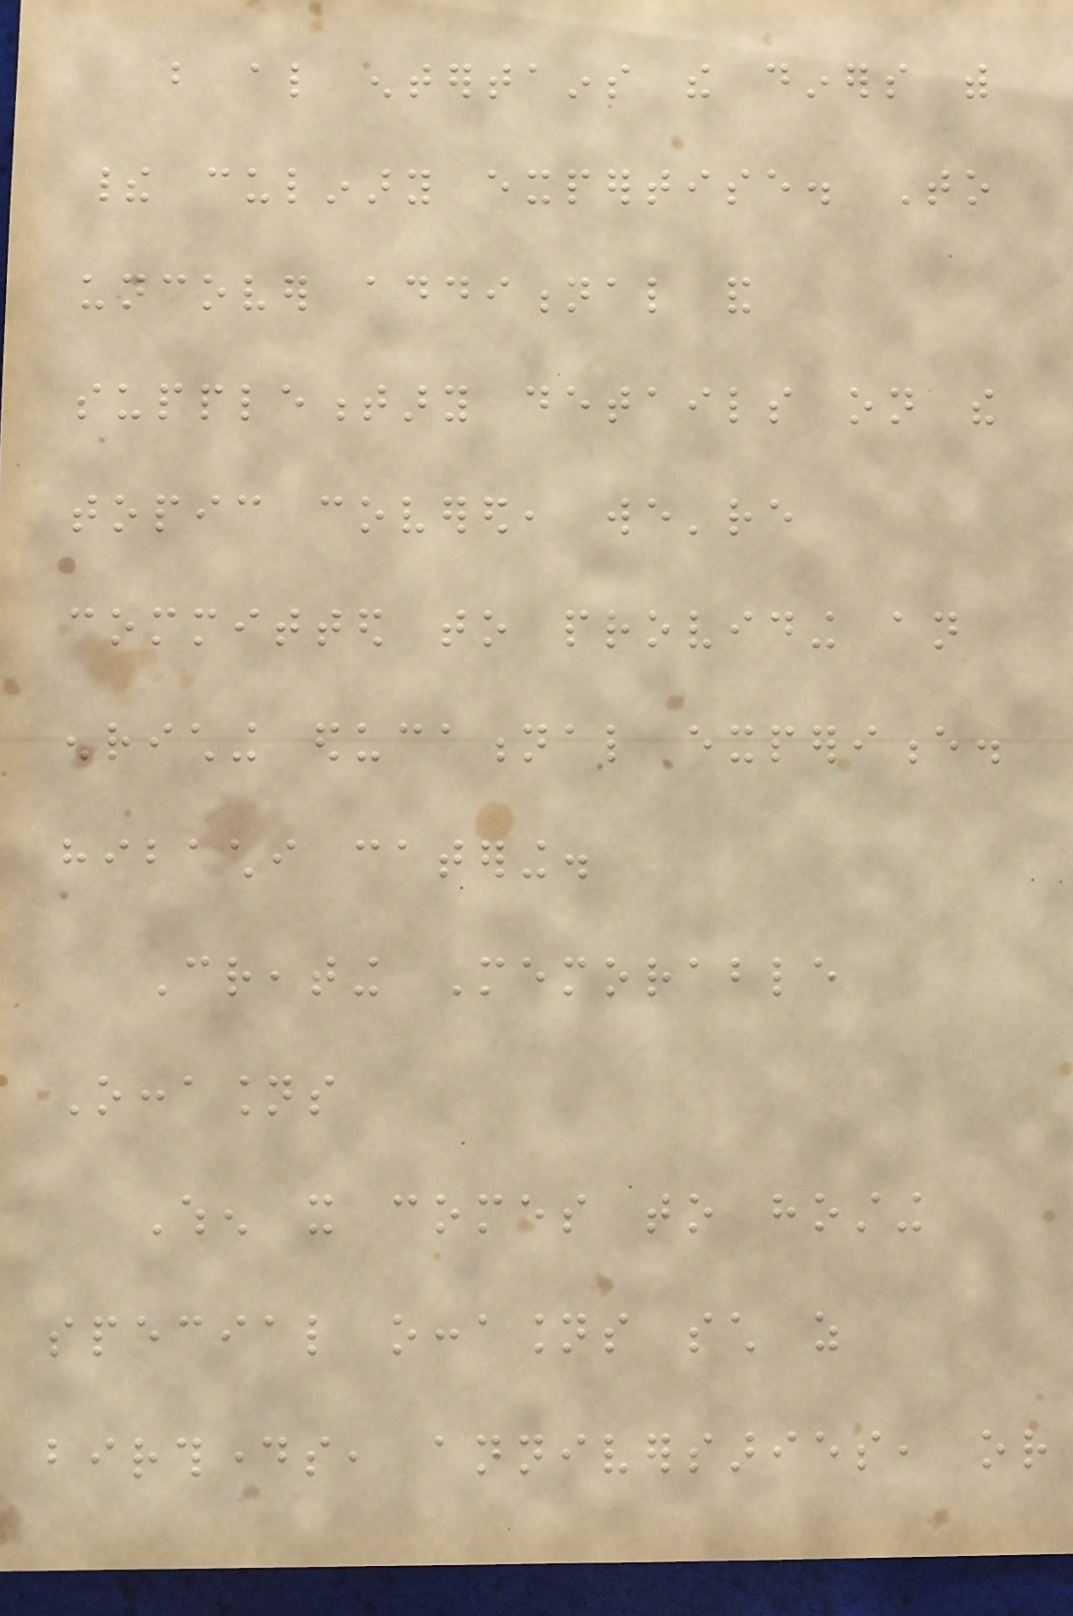but also entertains the diners with
their culinary expertise. To
uncover additional and
supplementary details on the
topic covered, we're
committed to providing an
enriching educational experience.
hibachi catering.
Creating Memorable
Occasions
When it comes to hosting
special occasions such as
birthdays, anniversaries, or
